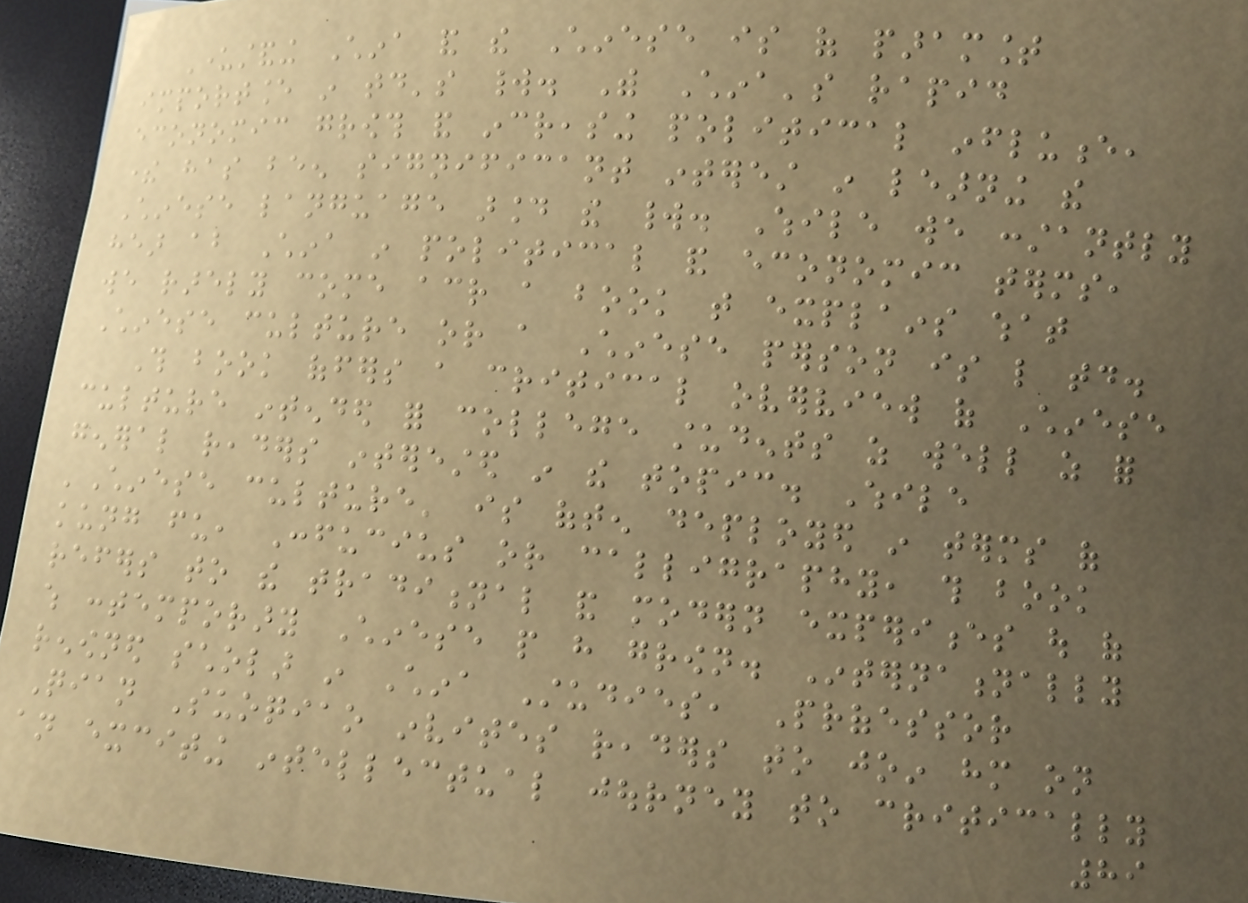Understanding China and the Chinese is of paramount
importance in today's world. With China's rapid
economic growth and increasing political influence,
there has been significant interest in learning the
Chinese language around the world. While we constantly
hear about China in political and economic terms,
we rarely come across a book that explains what
Chinese culture or a Chinese person is like today.
This book offers a critical overview of Chinese
culture intended for college students as well as for
general readers interested in the topic. While
'Chinese culture' is often deployed in terms of
kung fu, Confucius or calligraphy, this book
refers to the traditional and modern experiences out of
which contemporary Chinese people have grown. Internationally
renowned scholar in China Studies, Professor
Qian Suoqiao invites readers to join him on
an exciting intellectual journey to critically
89
